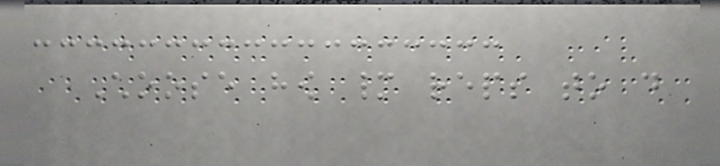Choose how many reps to do
